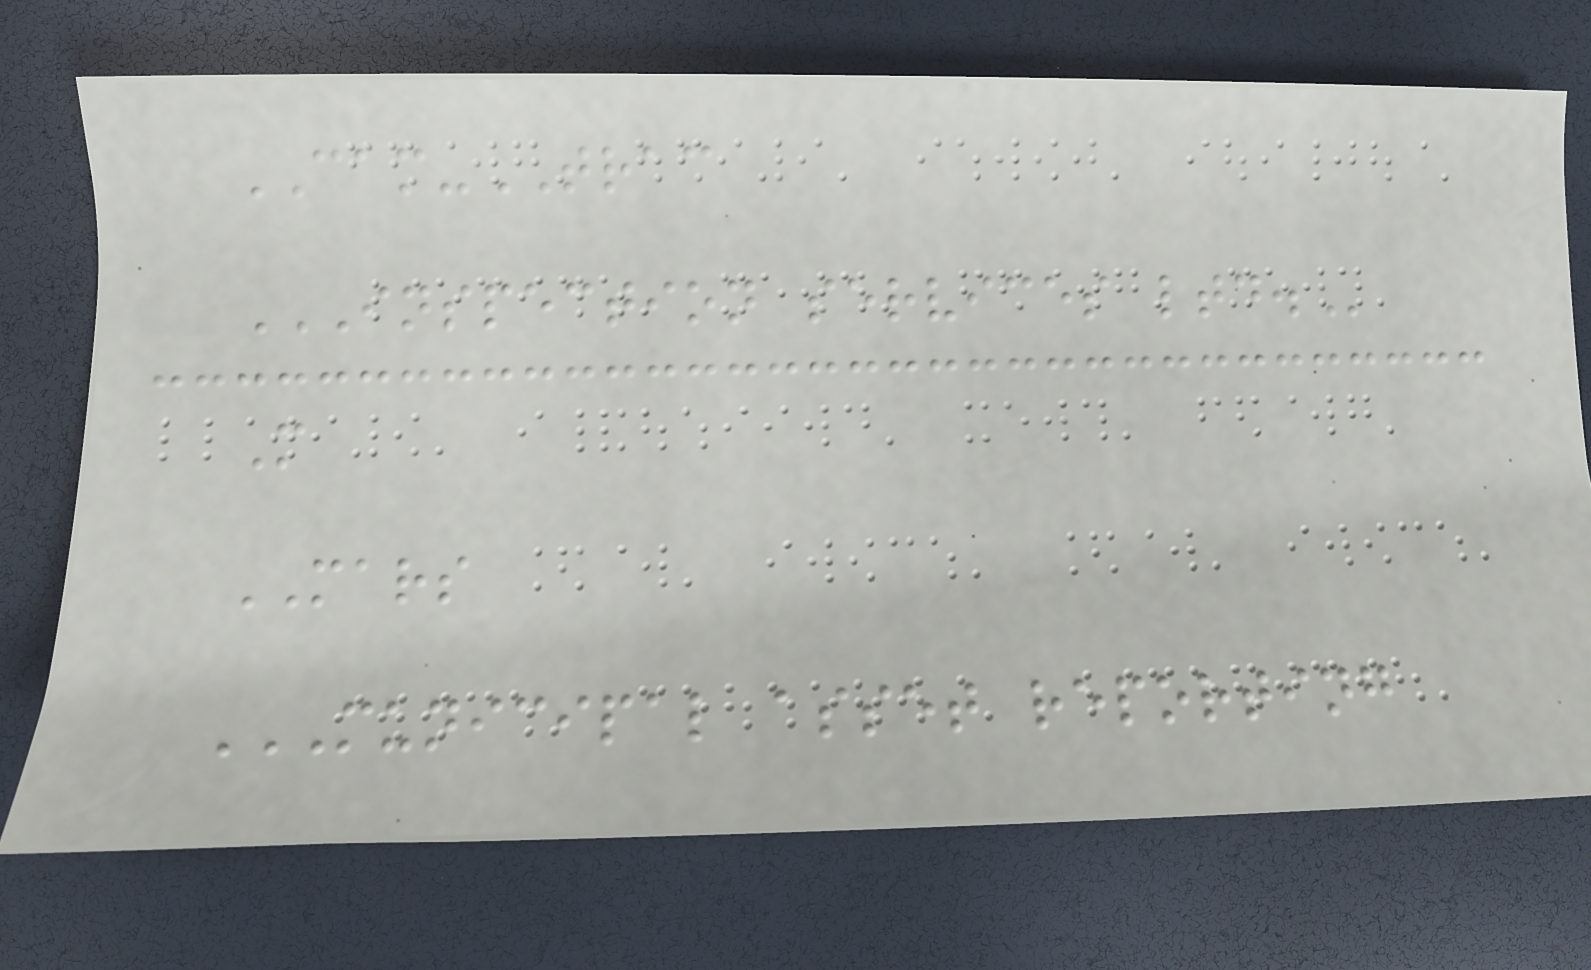CAM-TRAC
INSPECTION SERVICES LTD.
M
MARS
MUNICIPAL ASSET REPORTING
